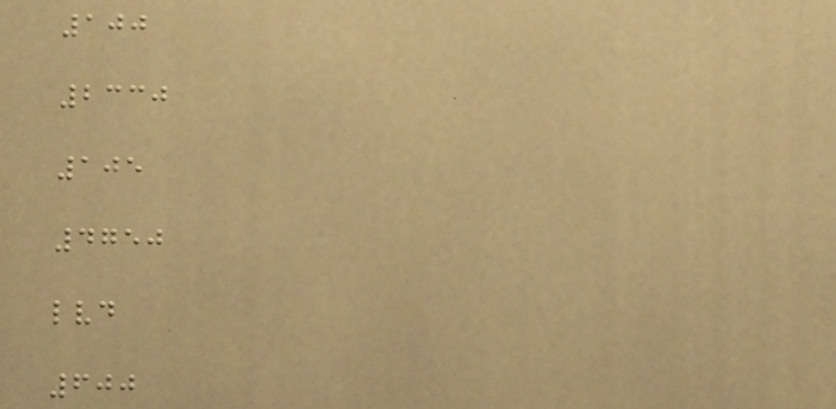100
2330
105
4750
lvd
600
